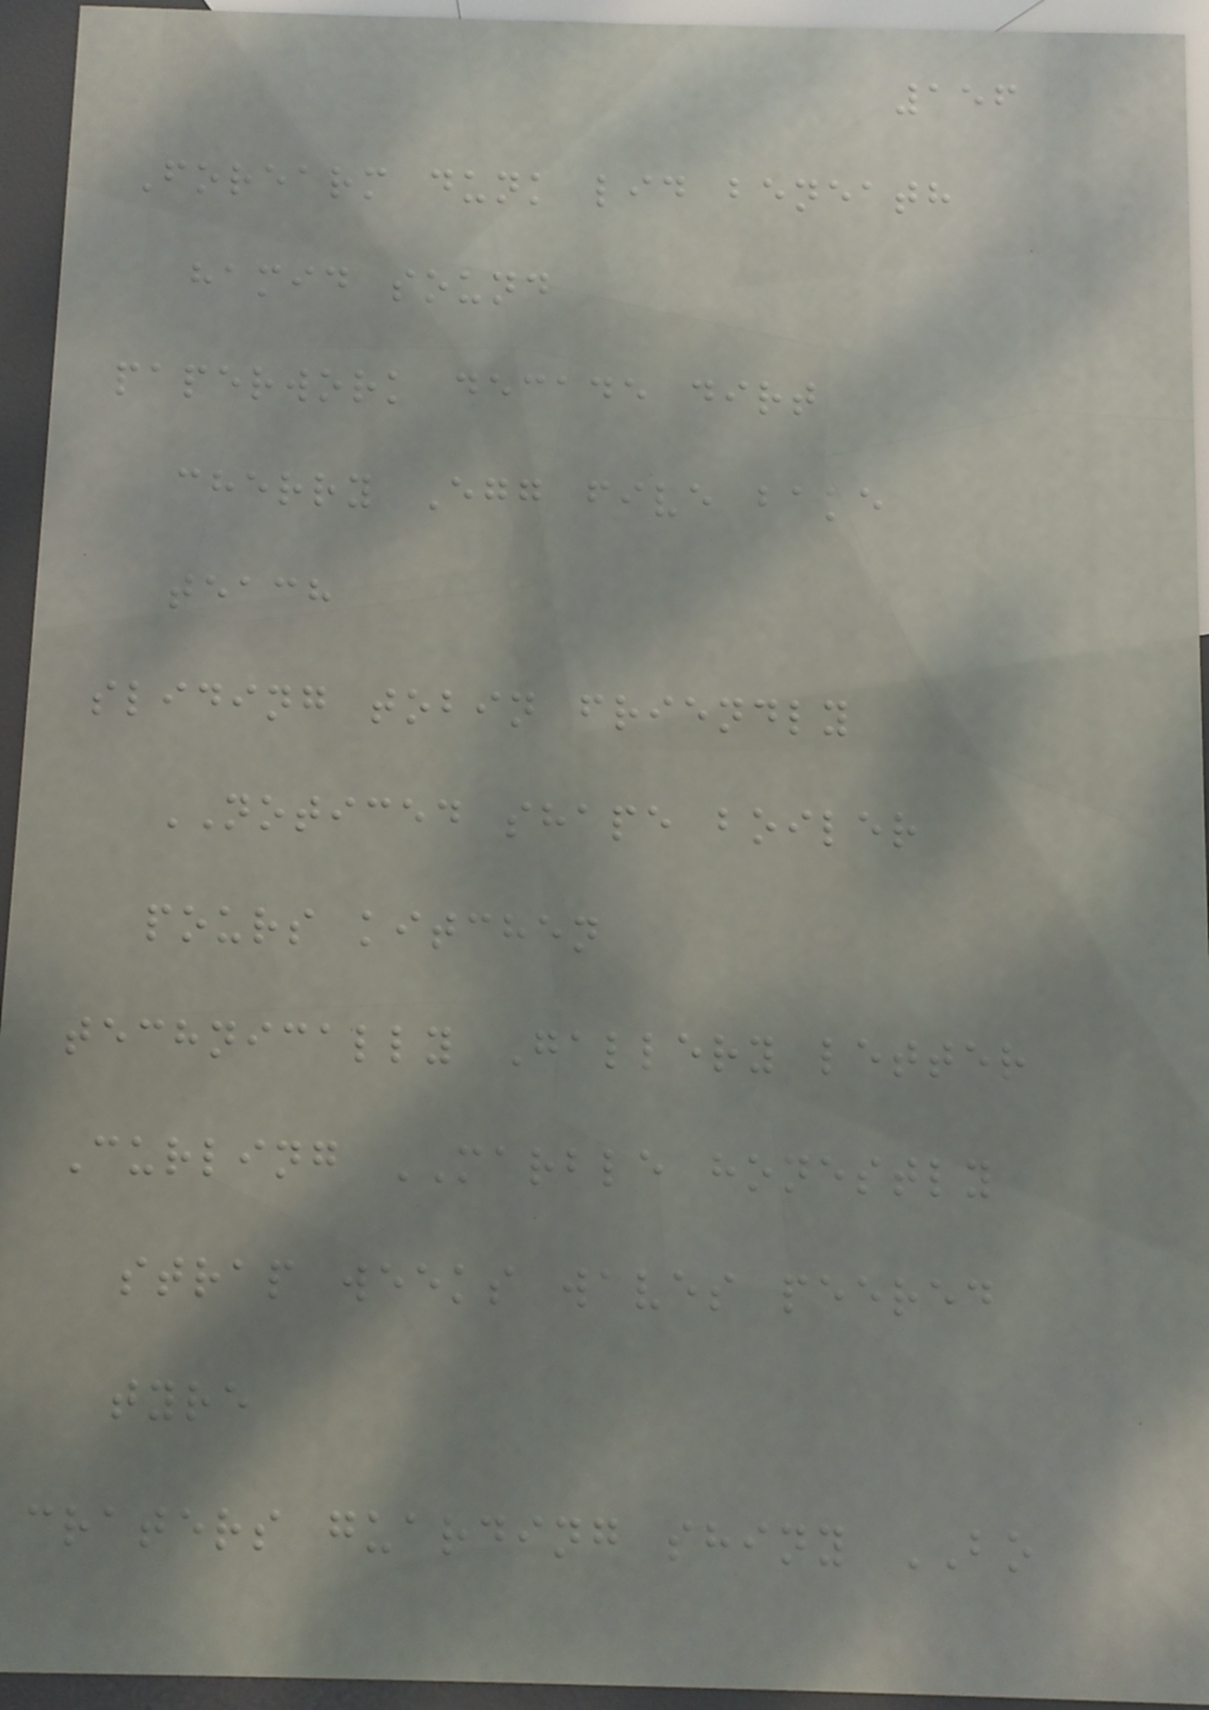156
Forearm dunk lid beneath
hamid sound
paperwork decade dirt
cherry Egg five bake
teach
sliding tobin friendly
NOTICED shape boiler
pours kitchen
technically Gallery letter
Curling MARBLE honestly
strap weeks waves peered
tyre
craters guarding shiny BO
